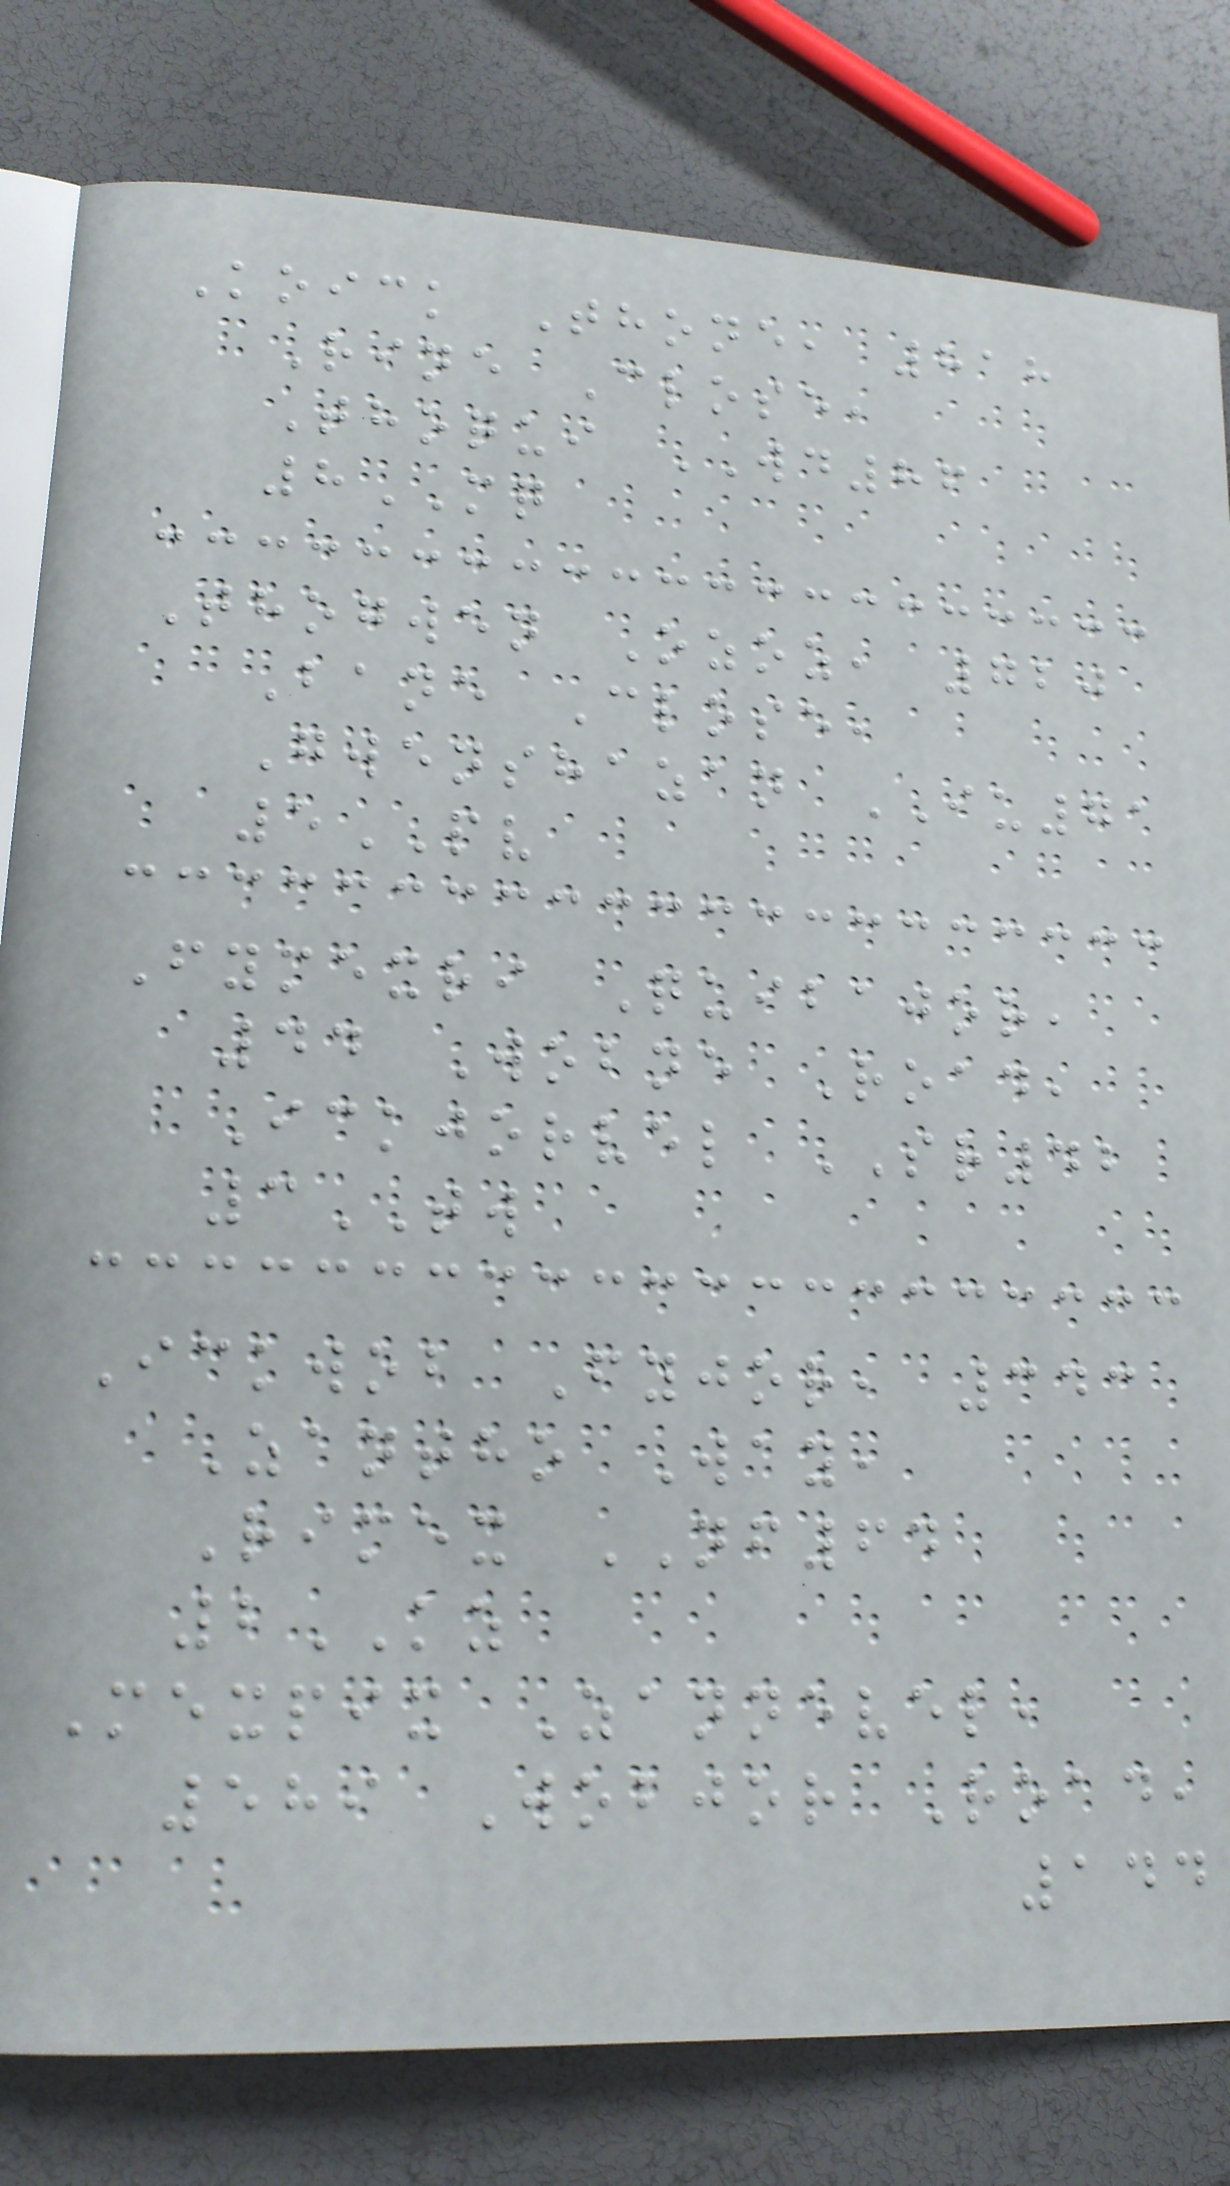Koick Thone, 818
Rine Close,
Thoqui WD86
8MQ
Thogwen Ozoz, 720
Bane Close,
Gwenshazan IU71
5PV
Fymexri Quibajor,
44 Wobne Road,
Ickjorvel SR42
3TW
Ickwob Fyjor, 343
Zantho Way,
Rimex NF64
2KZ
Mexpix Zannevel,
589 Wobjor Road,
144
